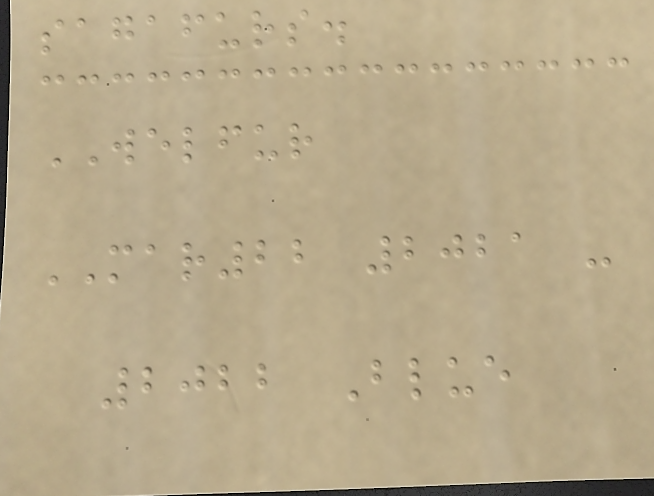sagafurs.
WELFUR
MAR22 2021 -
2022 Blue
